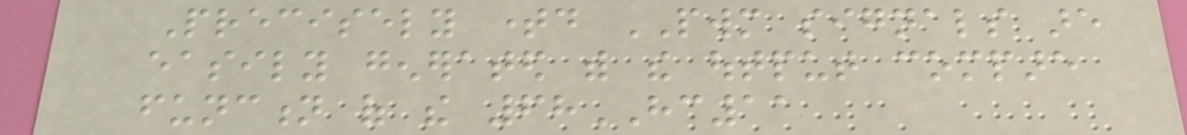Precisely timed PWM signals are
easily generated with the output compare
function of the 68HC11
